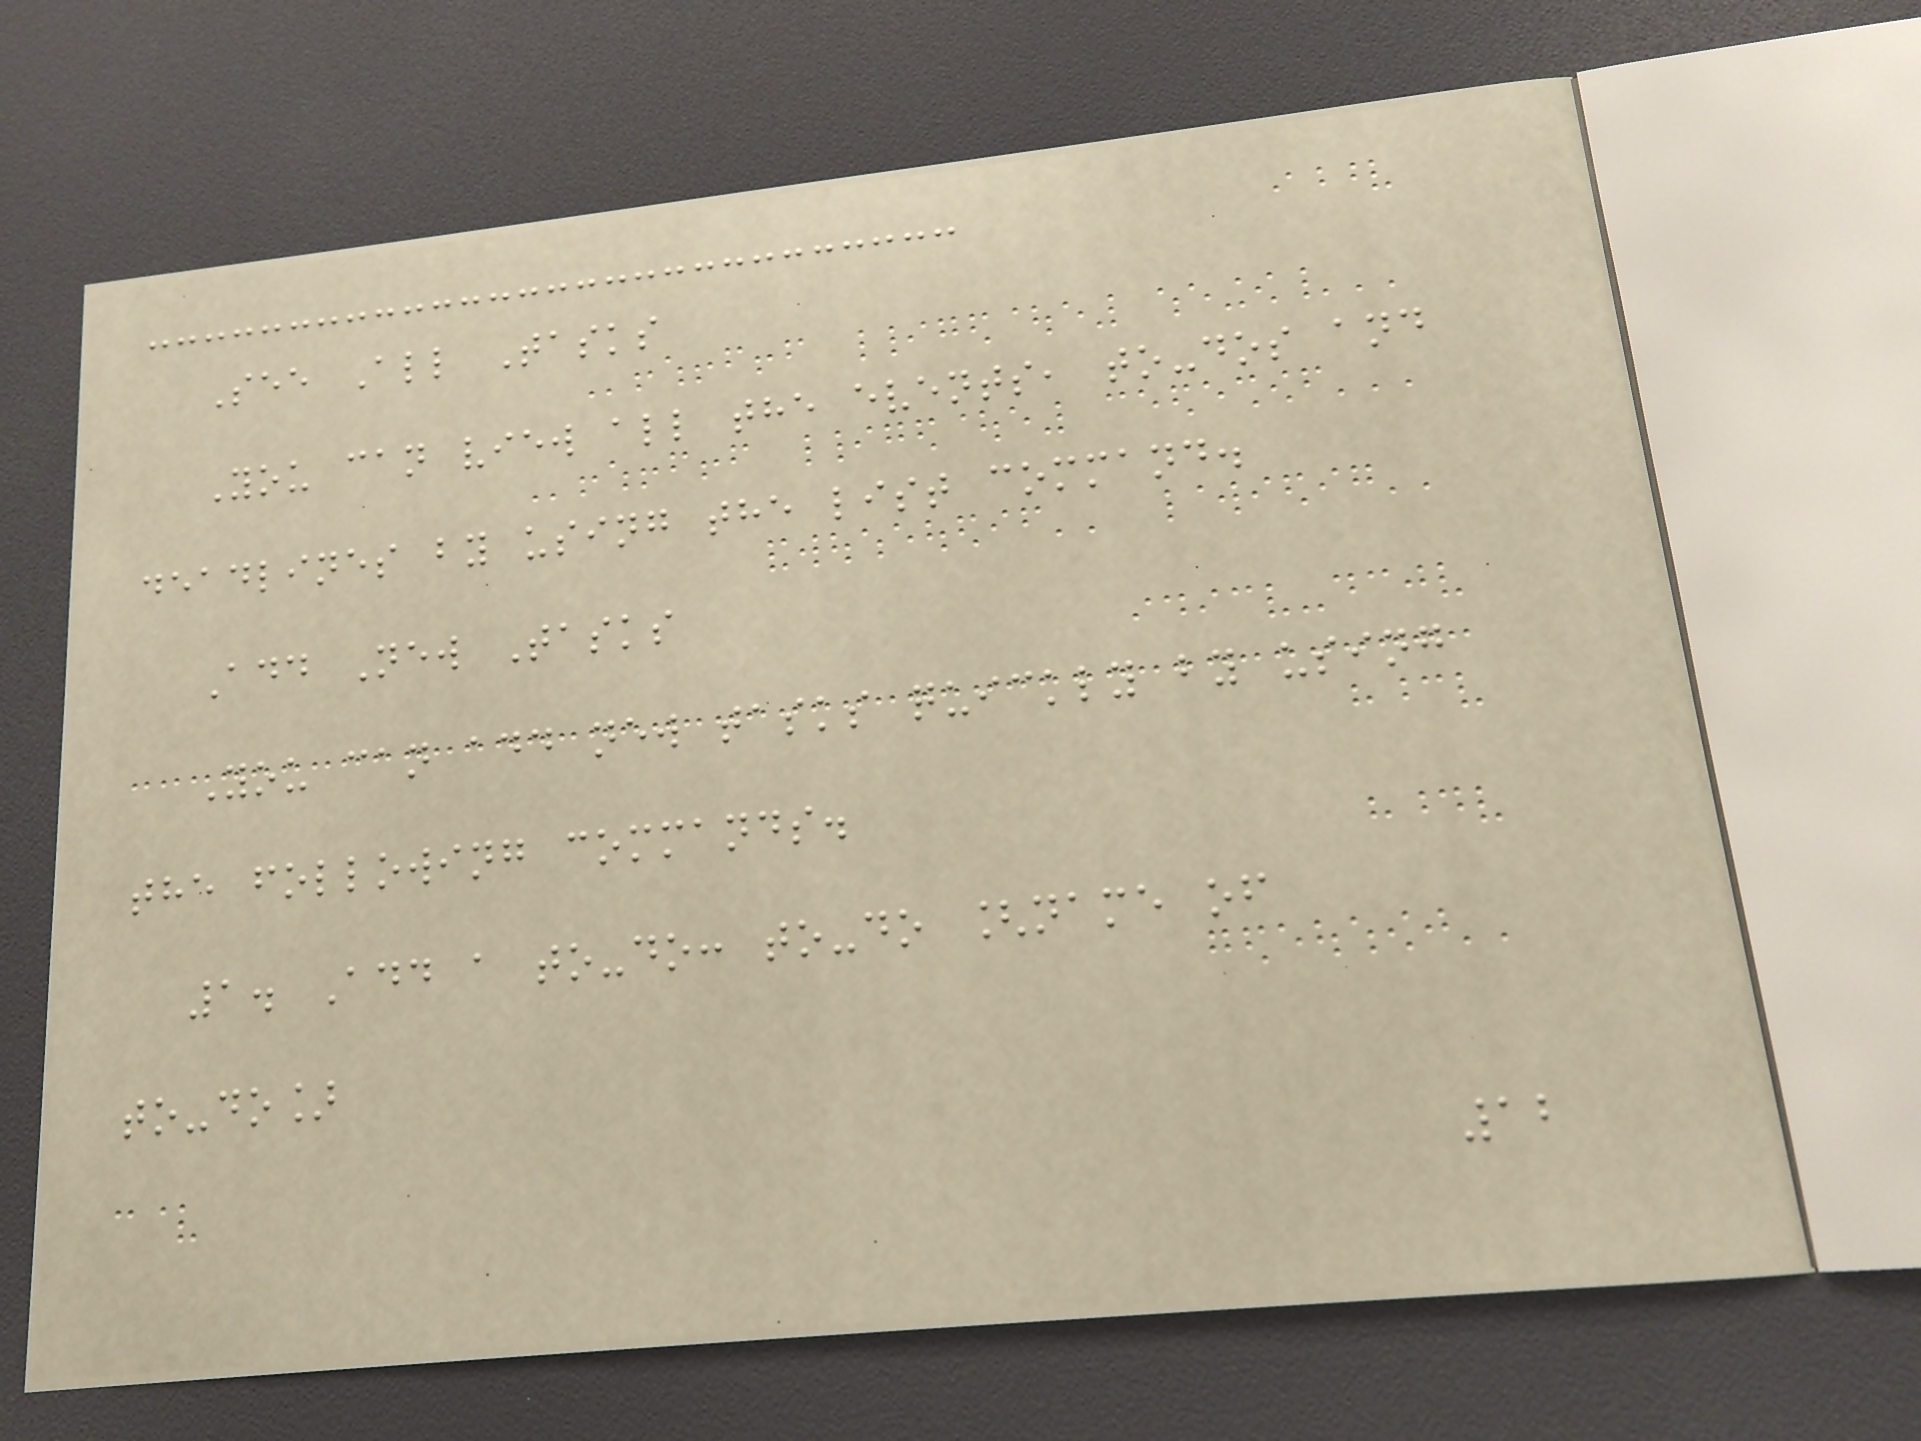See All Tasks
You can view all the events, to-dos and
deadlines by using the list command.
Add New Tasks
You can add new tasks quickly by using
the following commands.
1. Add a to-do: to-do [name of
to-do]
12
